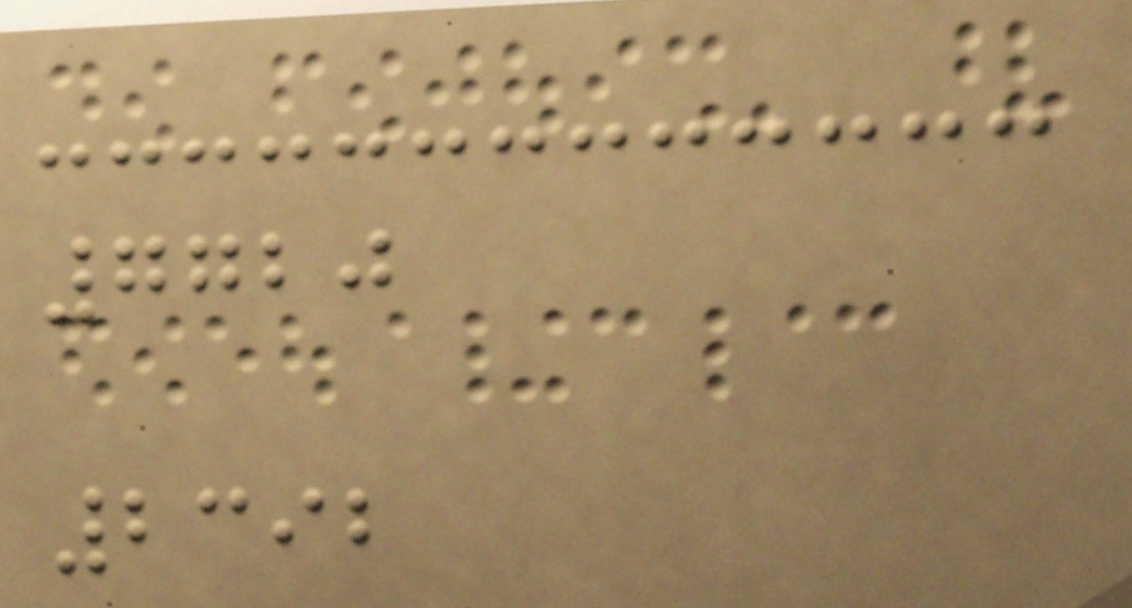7720
2392
